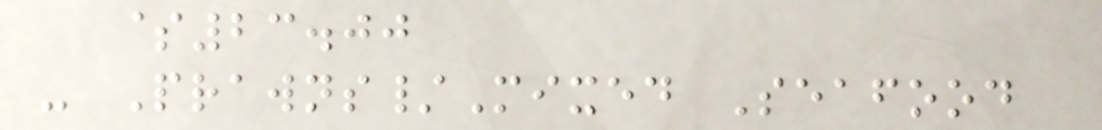$23.00
- Prawns/Mixed Seafood
